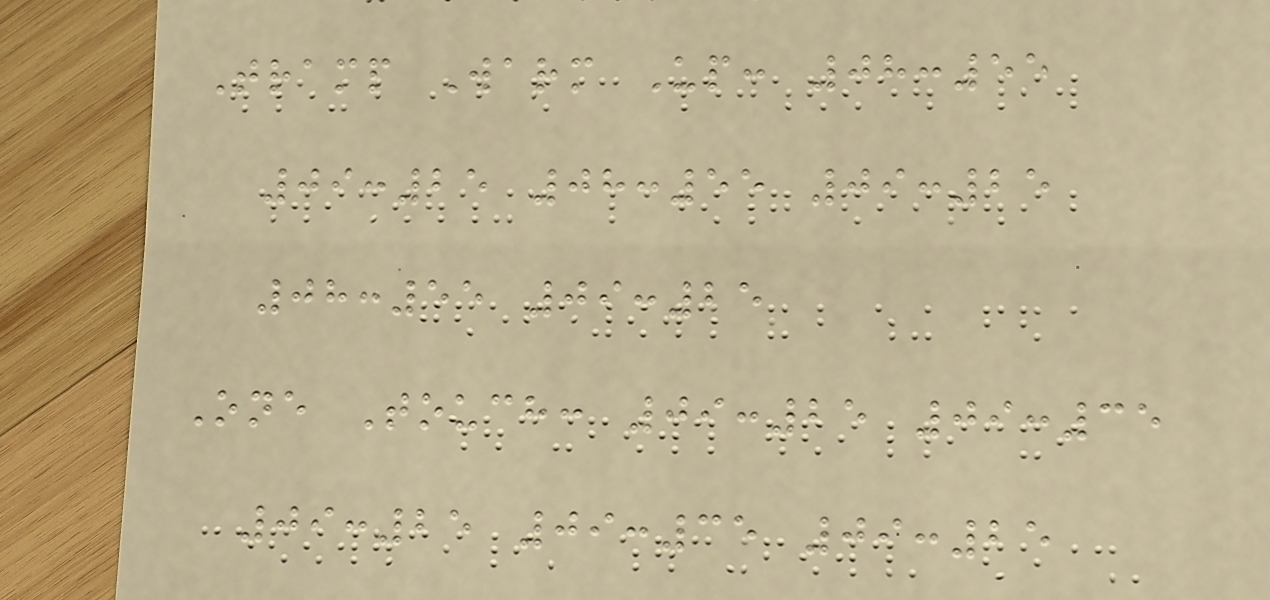Tramp Warm Up: 08:55
09:25 08:55 09:25
08:55 09:25
One Touch: 09:25 09:35
09:25 09:35 09:25
